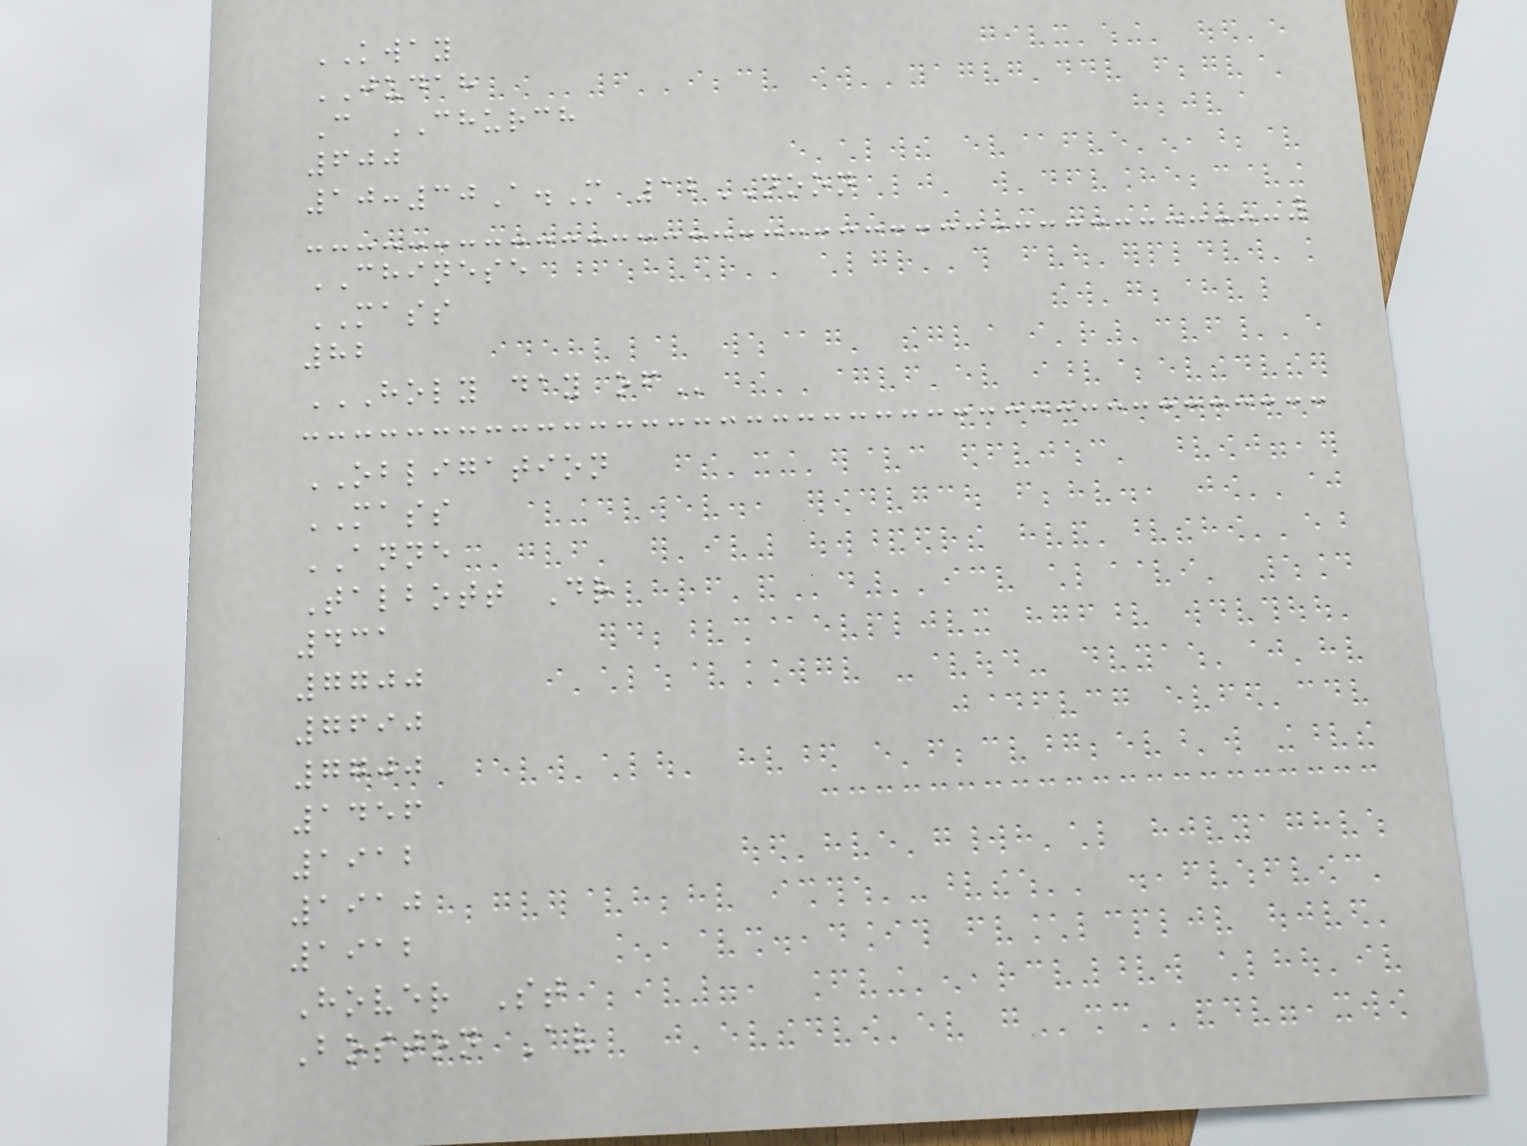KWAY
JUDAH
C CHURCH
600
10:30A.M 12NOON
CHINESE
MASS
82
HOLY DAY OF
OBLIGATION
MASS
ANNE
Talbott Dr
431
7700
7690
7700
1456
1912
1910
1912
Hover St
Boston Av
